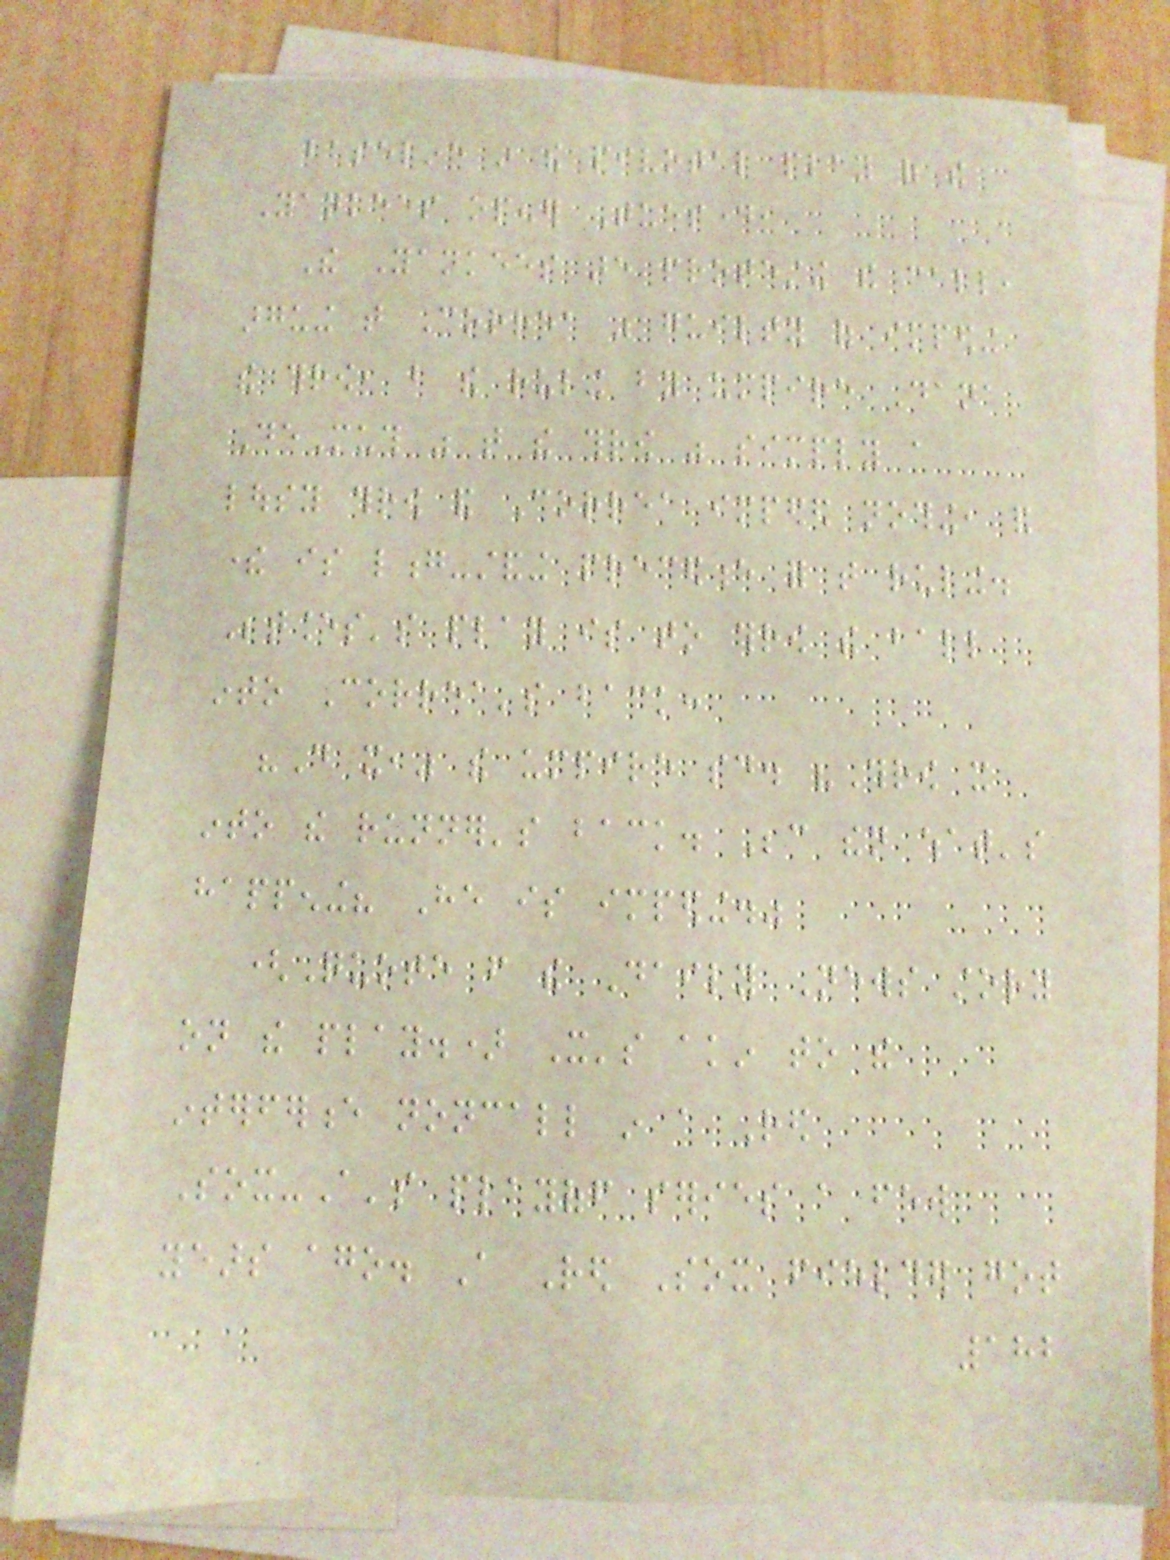baseline in the pivotal play of the
Yankees opener Tuesday,
The Yankees are protesting the call,
arguing that Correa was guilty of impeding
the throw, but the ruling by umpire Dana
DeMuth was that the throw was simply a
lousy throw and Correa impeded nothing, and
there is long-standing precedence for that ruling.
Betances's play is to throw the ball
into Correa's back:
"Do it," the umpire said. "Throw it
into the runner's back. Because then what's
happening? He is impeding."
(Quote from the Daily News story
on the play.) It's akin to the
interference noncall in a Red
Sox-A's playoff series a few
years ago. A Red Sox fielder got
182
